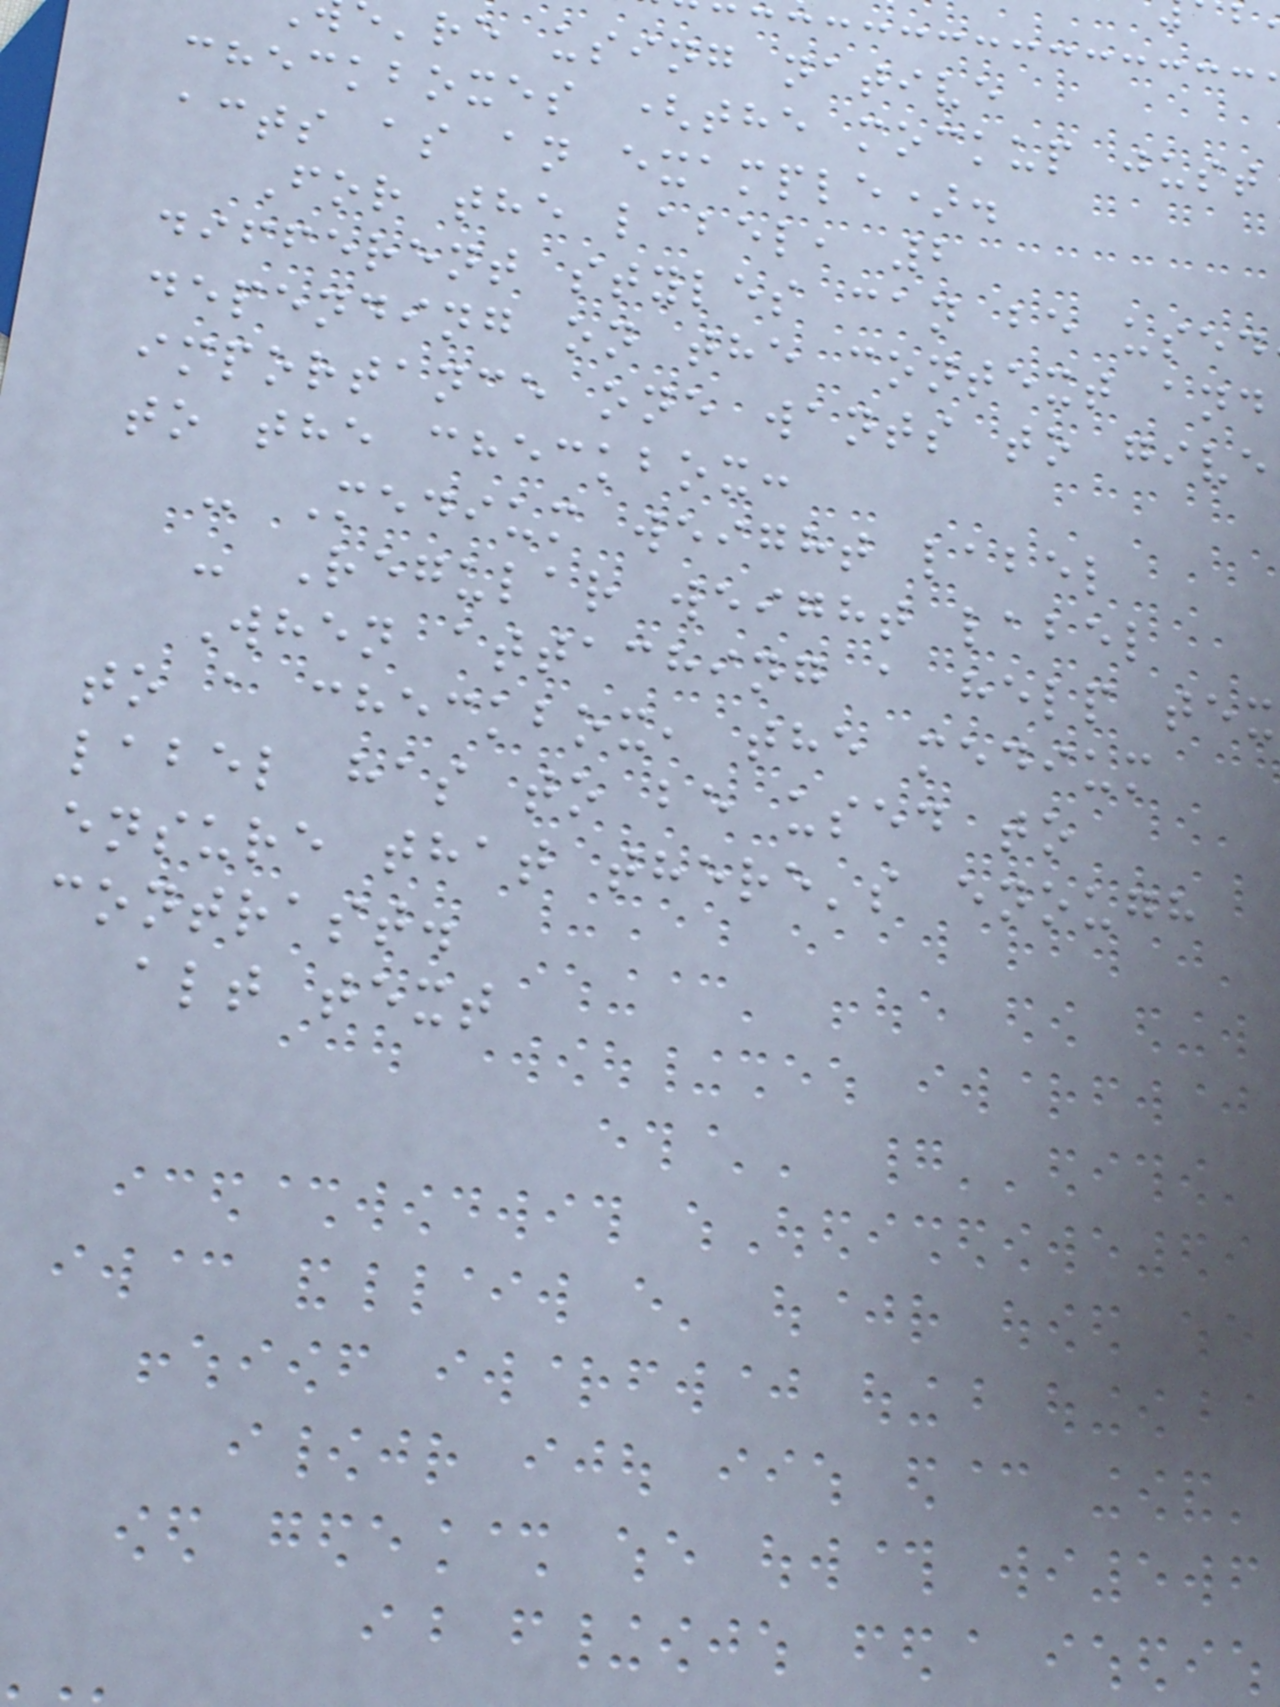're using native
checkboxes (the mockup just
acts as an example).
For the label, 2
different styles can be used
depending on the context and
importance one wants to give
to the checkbox:
- Medium weight label
- Regular weight label
When attaching a help tex
to a checkbox, the medium
label has to be used to
ensure that there's enough
contrast.
alt text
